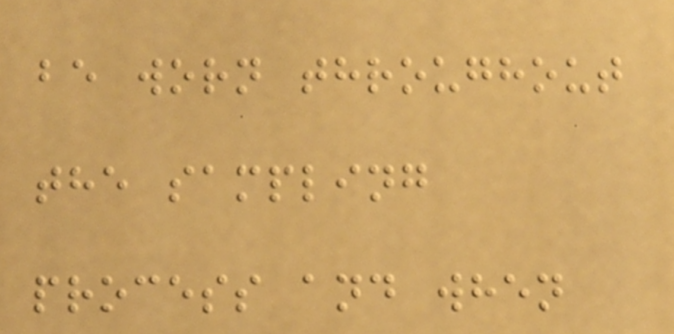be worn throughout
the sampling
process and when
